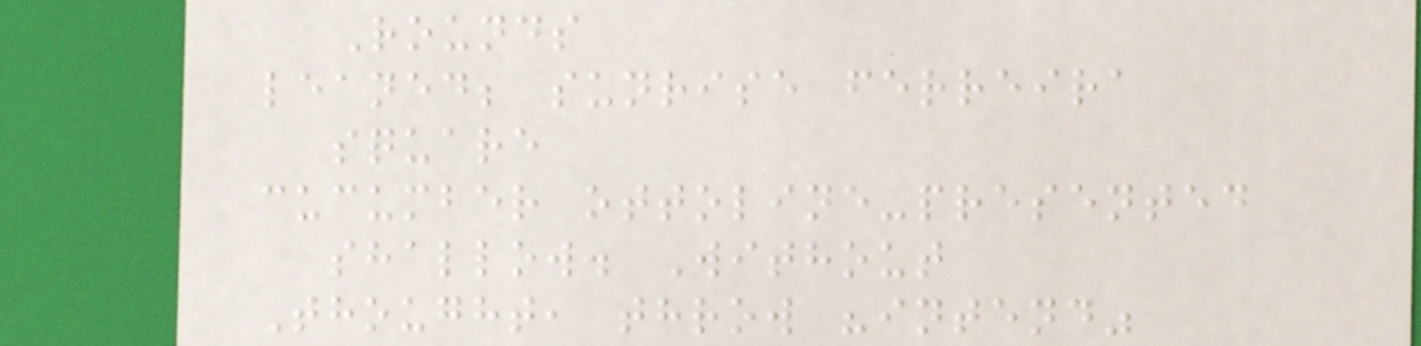Rounds
leaned; sunrise ferreira
square
cucumber ottoline-presented
shallow. Without
Thought, throw "intend"
